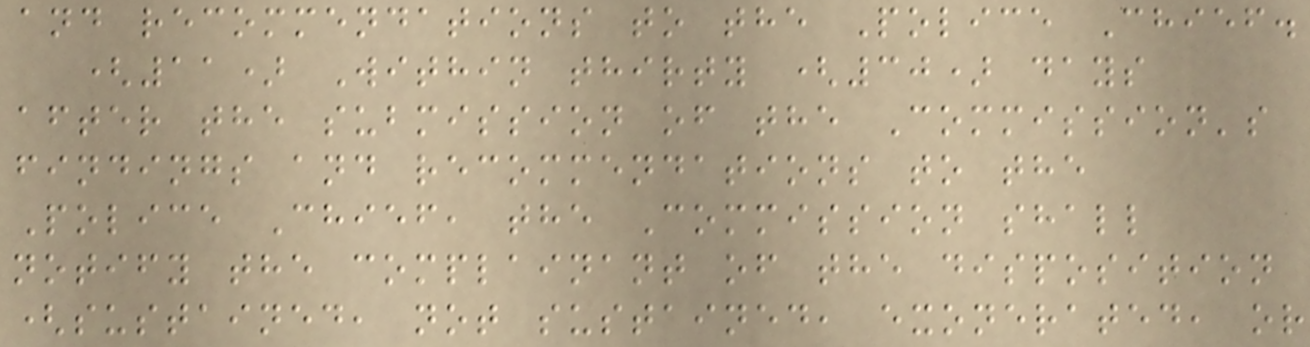and recommendations to the Police Chief.
(11) Within thirty (30) days
after the submission of the Commission's
findings and recommendations to the
Police Chief, the Commission shall
notify the complainant of the disposition
(sustained, not sustained, exonerated, or
